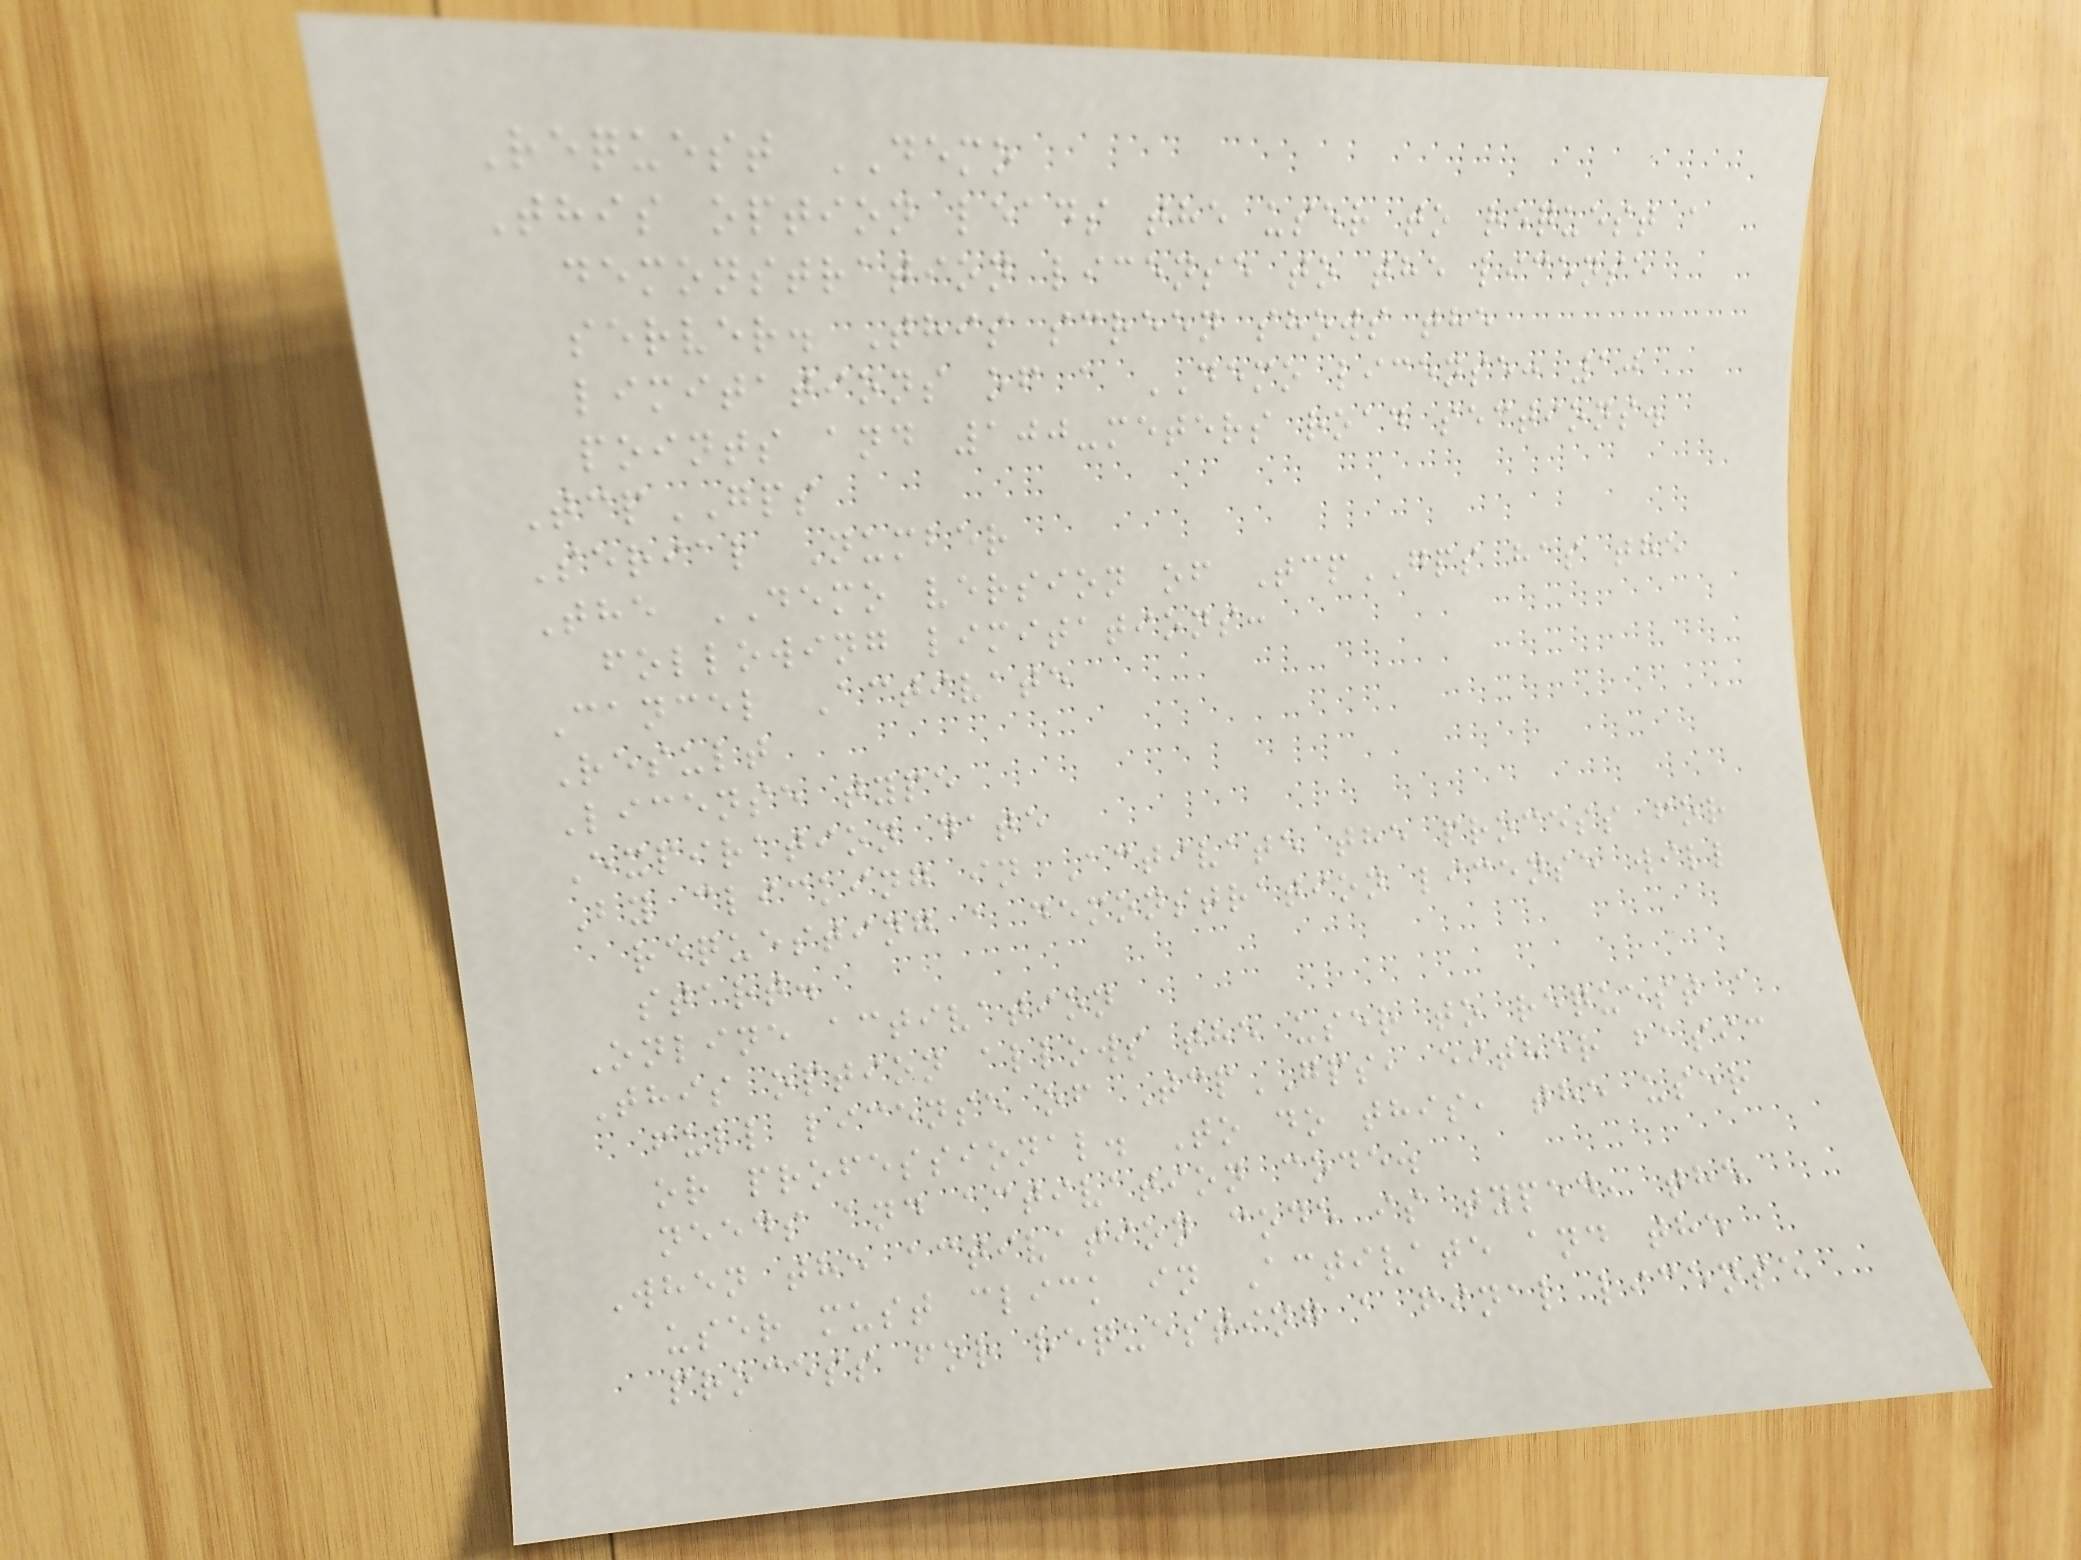Request DEMO
This option leads the user to request a
demonstration license to the license
server. This screen shows the
limitations of a DEMO license: 10
points and 100-meters road sections.
TcpGPS
Serial Number
The DEMO version of TcpGPS has the
following limitations:
Cancel Activate
Result
License type
Expiration date
By clicking in Activate the process for
requesting a demonstration license will
start.
Online activation
This option allows the user to request a
full license of TcpGPS, either basic
or professional. To do this, the user
needs and activation code.
When the activation code is typed, the
user must click in Activate and the
process for requesting a final license
